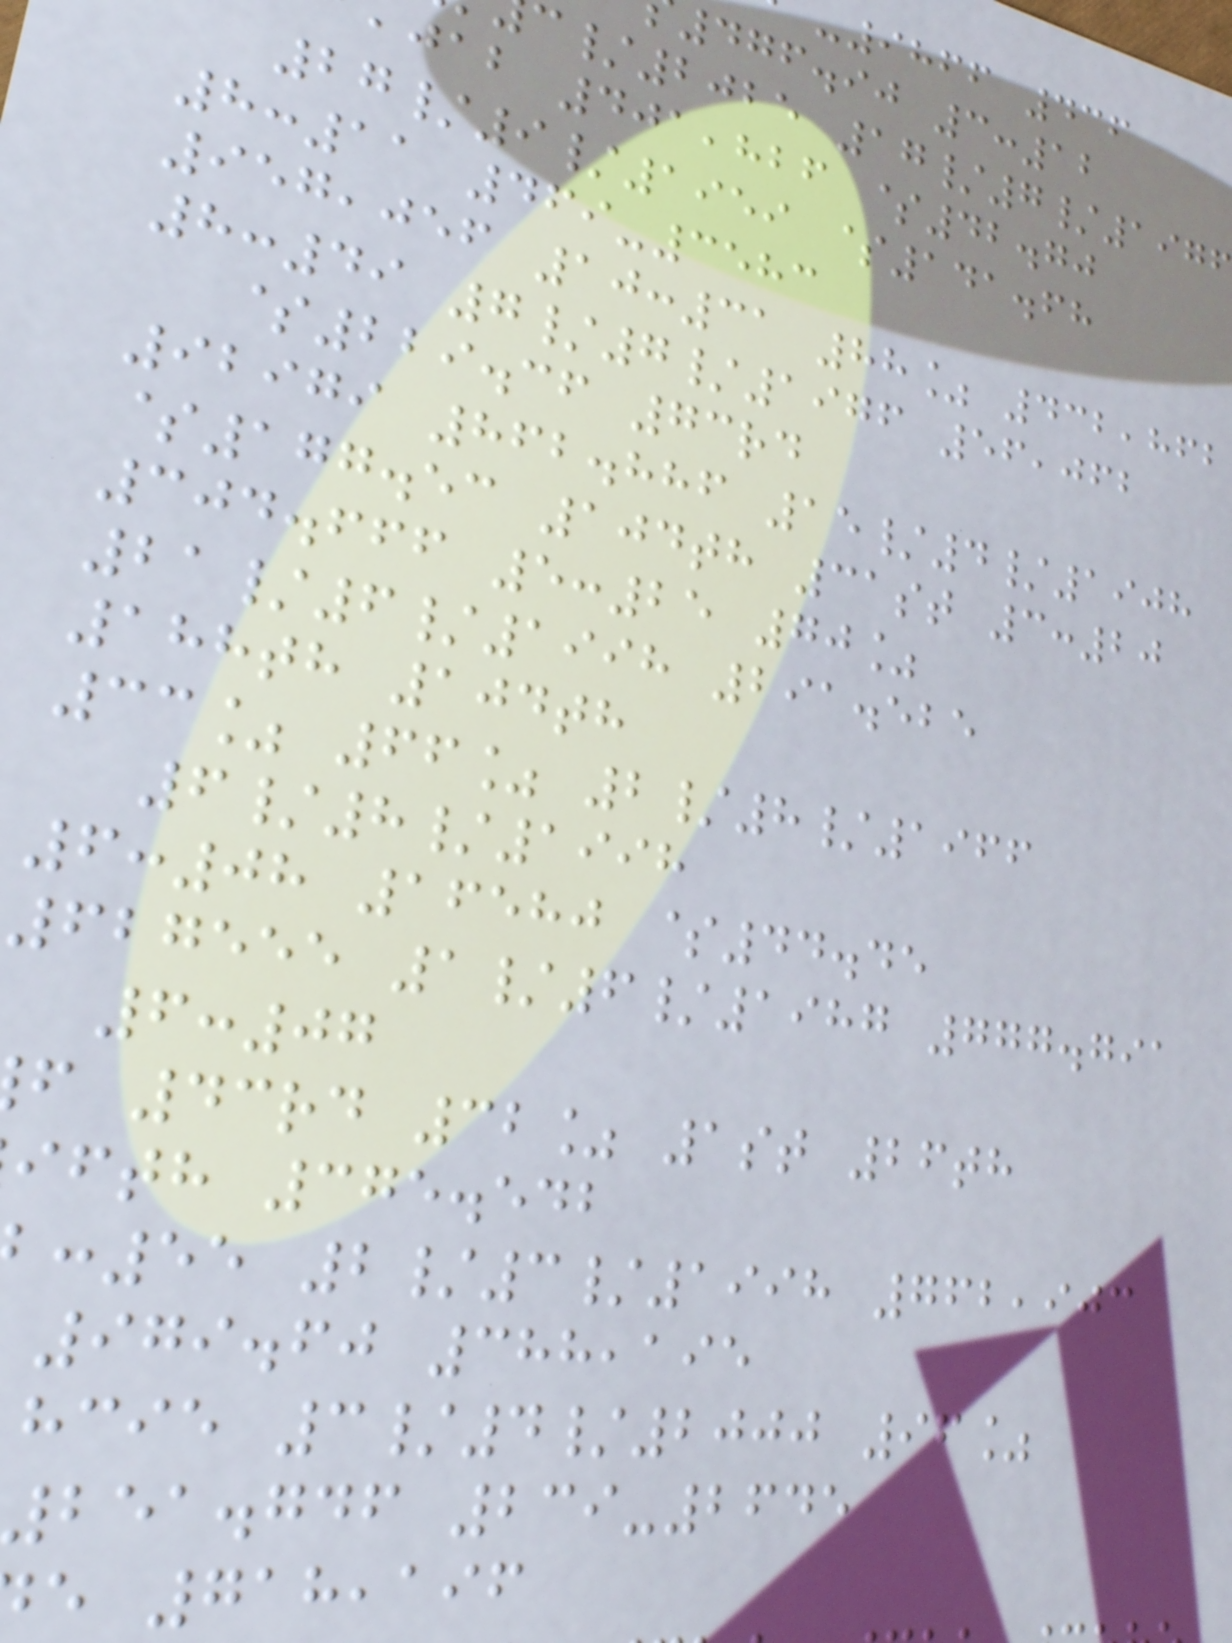-9866 436
476.90 3:12
/2025 17/7/1976
,jab 401,826 $42.70
27/9/1959 $141.68
8:11 469-3583
957,056 10:31 88% 432,862
8:49 7/7/1976 56,062
$229.36 73rd
92979 862.886 15/4/1908
$177.53 104th 31st 3:20
304.666 5:25 70%
21/6/1998 291.525
188th 104th
33% 66% 2/8/1966
6/8/1998
6:08 16580 $44.45
627555 1/6/1987 777.791
6:07
f 43rd 32% 1st 26th
ifth 375.542
:55 2/3/1998 762,903
979.60 388,195
hcie 3/4/2000 96%
251.746 239-2645
e 718,196
